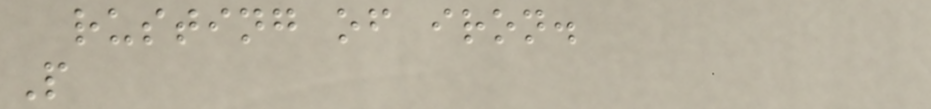rusting of iron.
P
